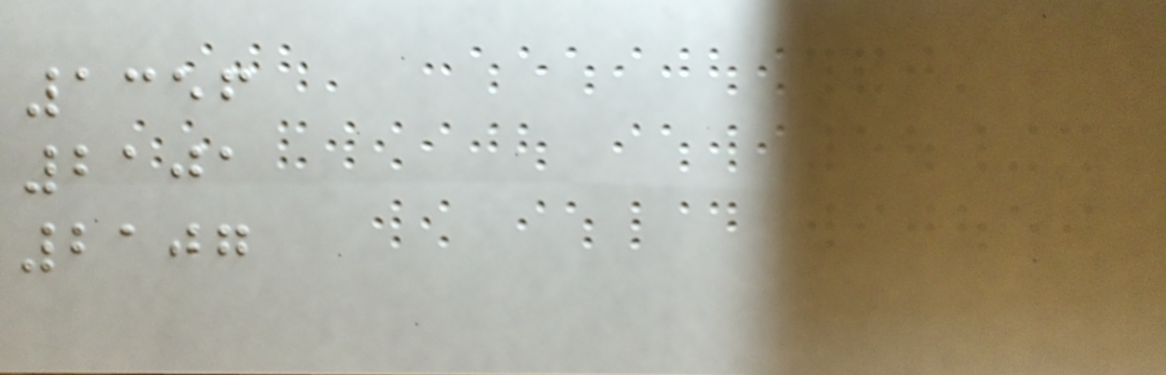1356
2101
2107
